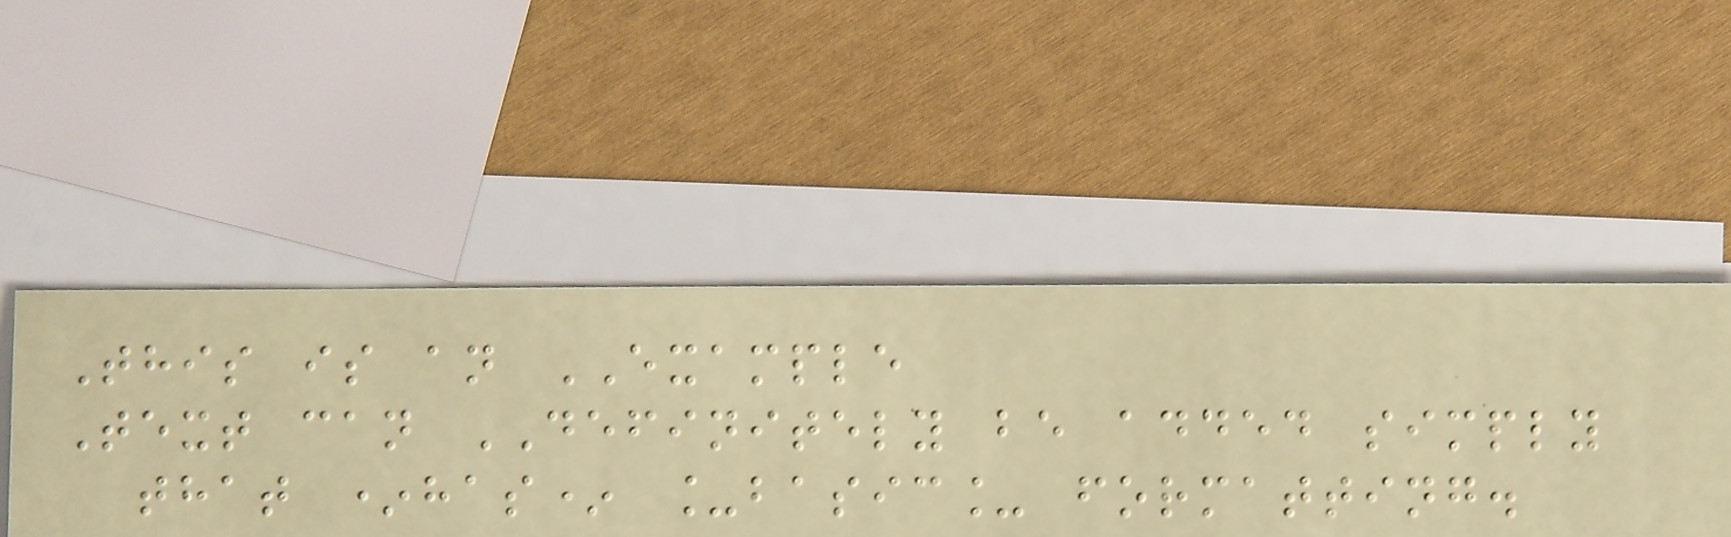This is an EXAMPLE
Text can DEFINITELY be added simply
that *has* _basic_ formatting.
